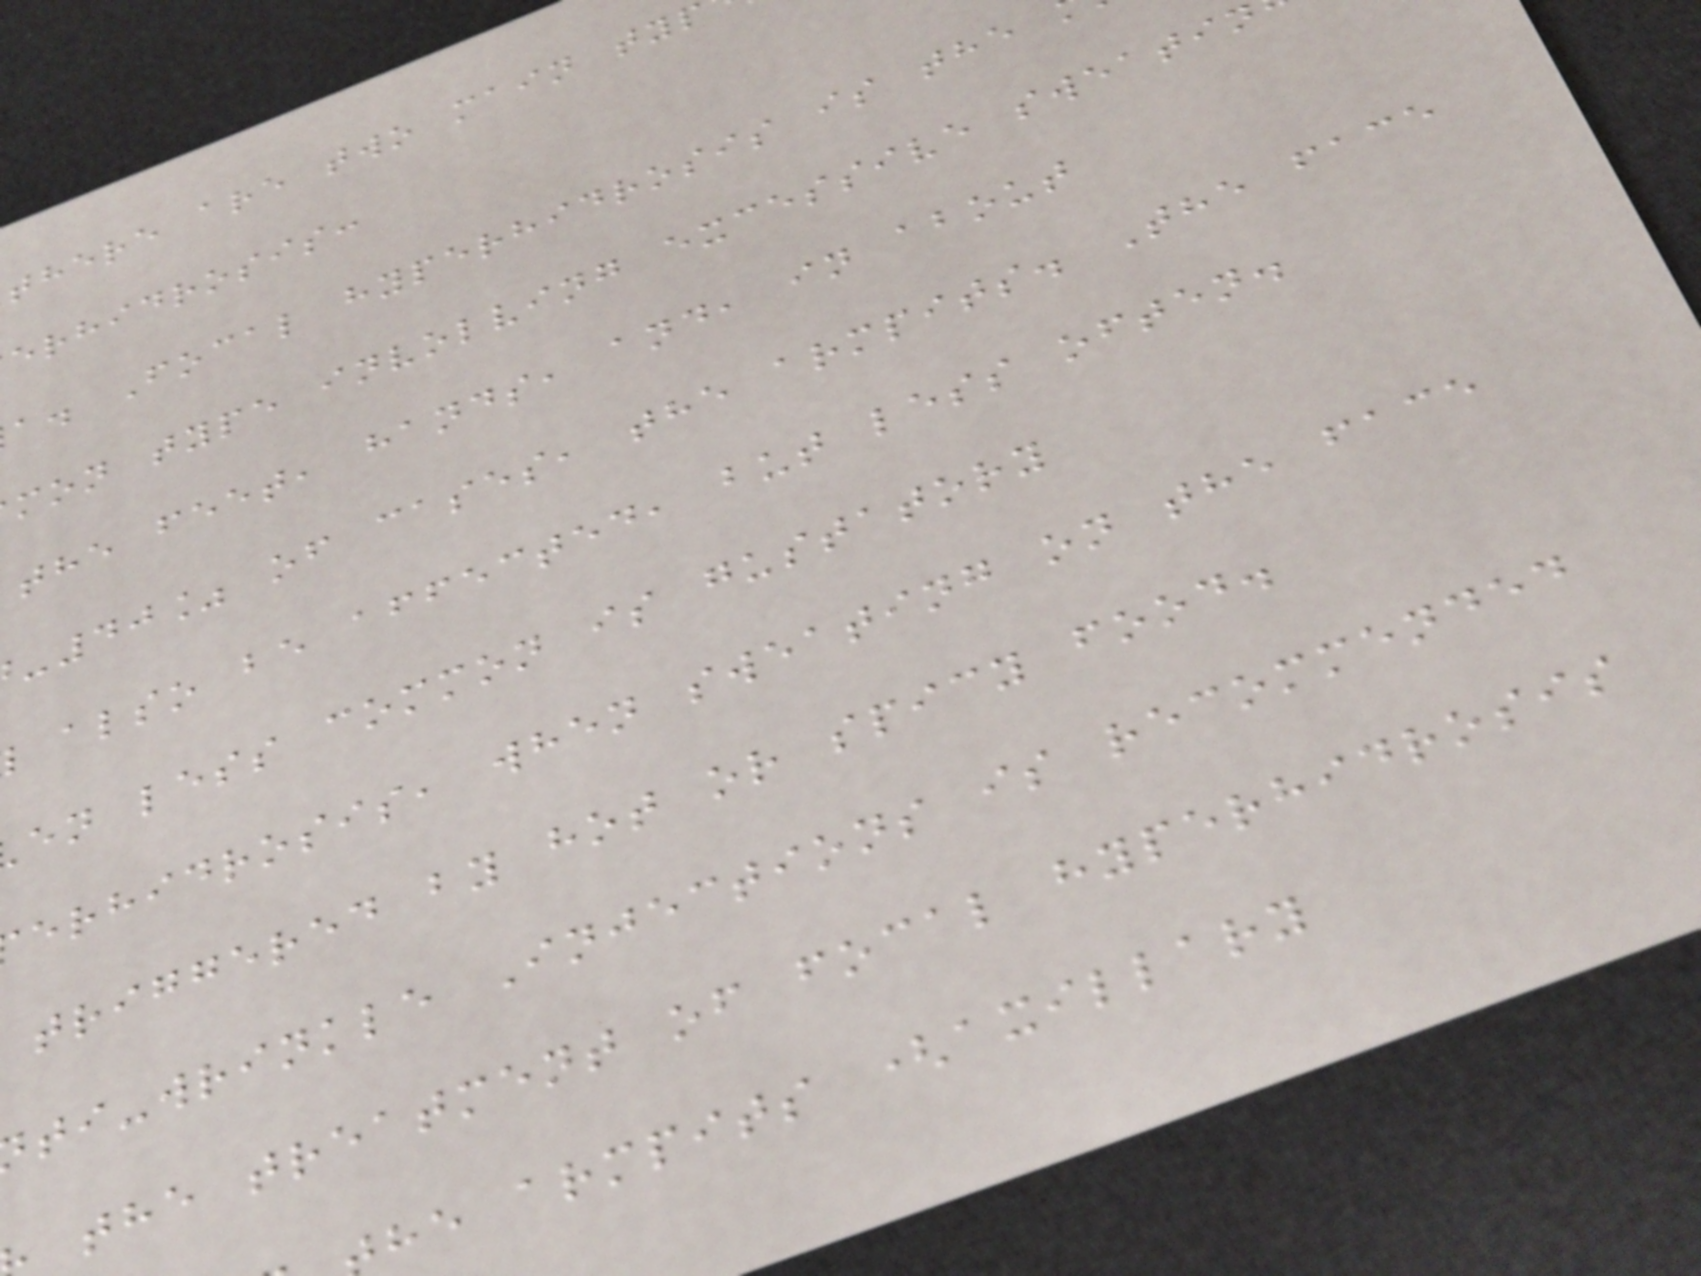there are two main typ
erhidrosis:
a. Focal hyperhidrosis is the
mon type involving excessive sweatin
the feet, hands, and, in about
-40% of cases, the armpits. The face
also be affected, but less often.
en less common is gustatory
erhidrosis, when sweating on the face
triggered by hot or spicy food.
ti-wrinkle Injections is recommended
the treatment of focal hyperhidrosis
he armpits (axillary
